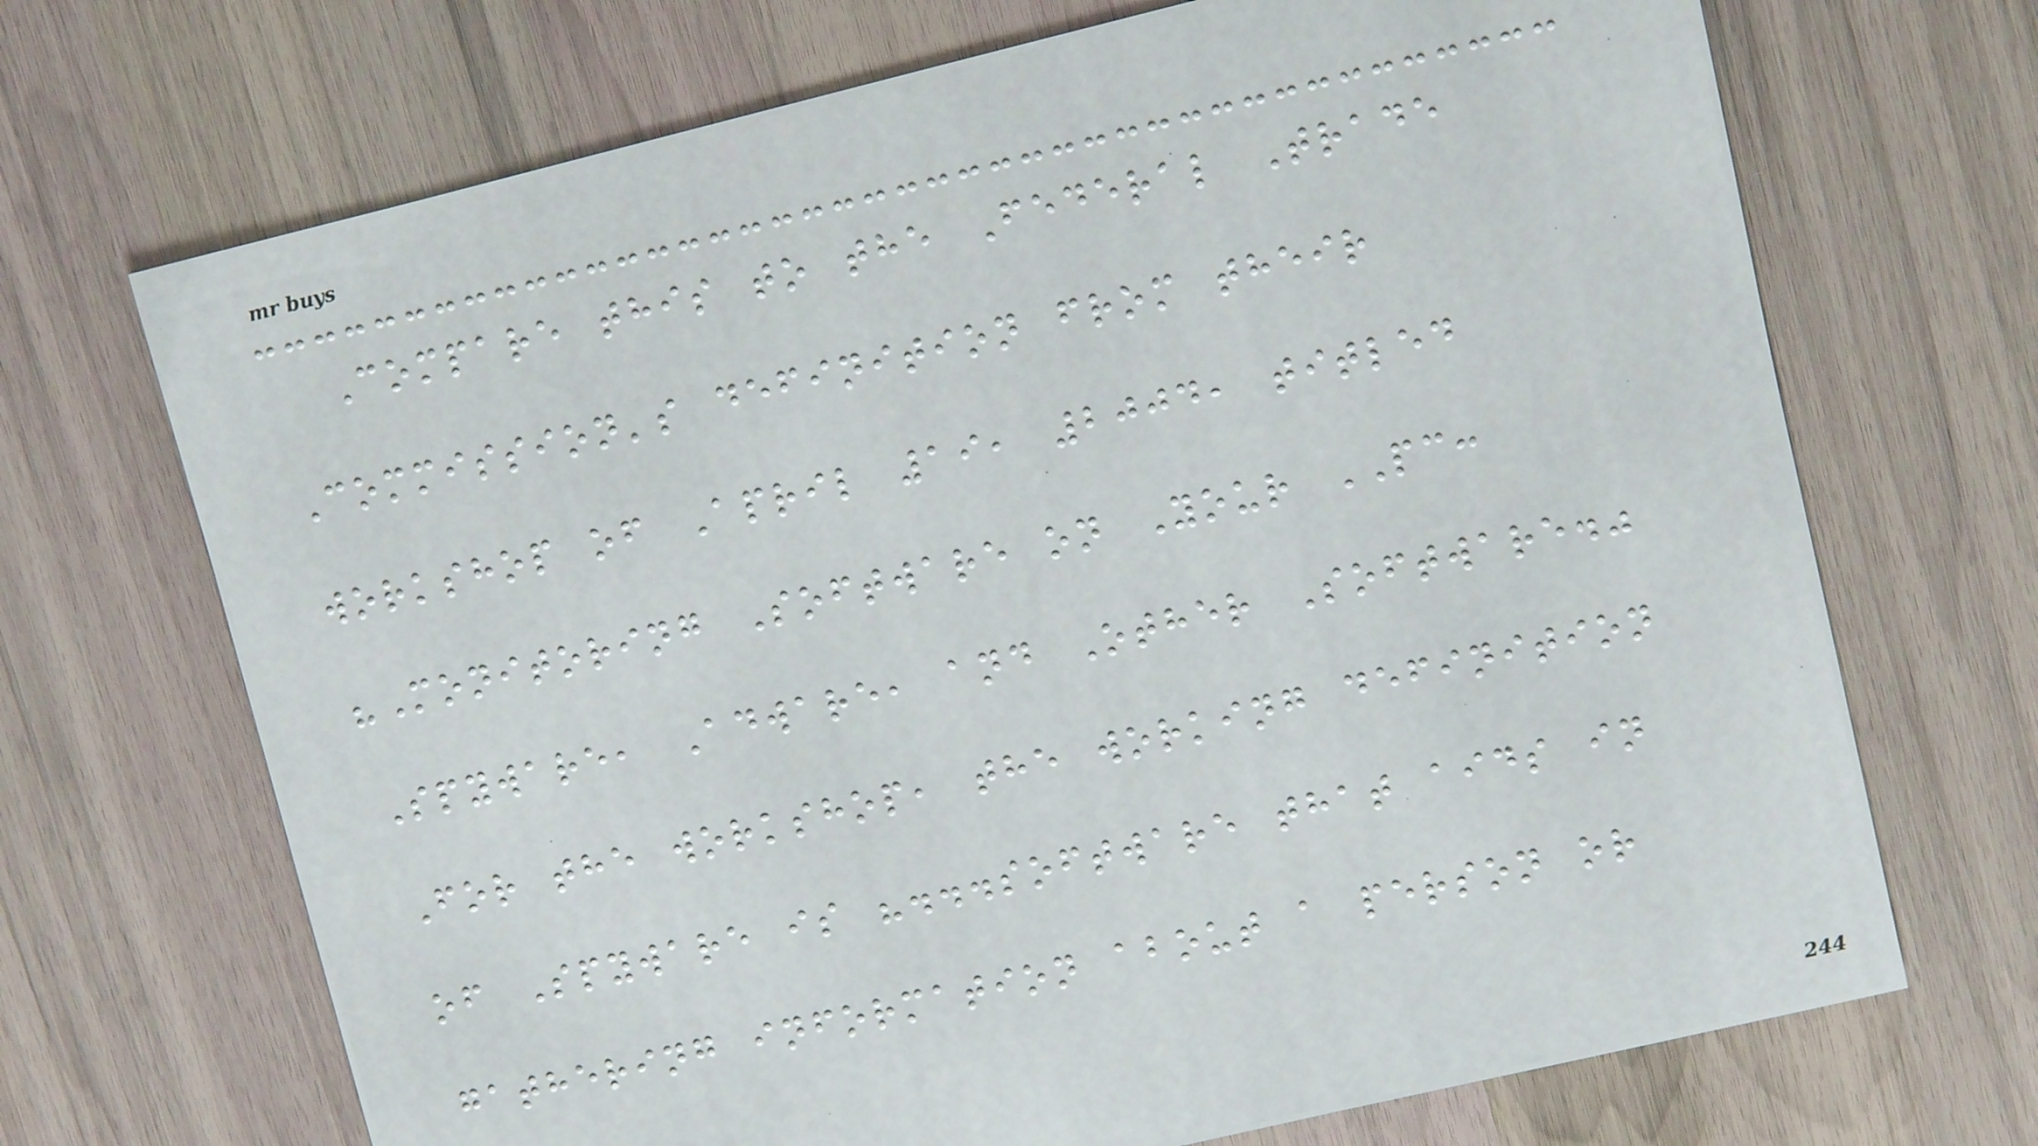Compare this to the Federal Trade
Commission's definition from their
workshop of April 19, 2004, titled
"Monitoring Software on Your PC:
Spyware, Adware, and Other Software."
For the workshop, the working definition
of Spyware is "...software that aids in
gathering information about a person or
